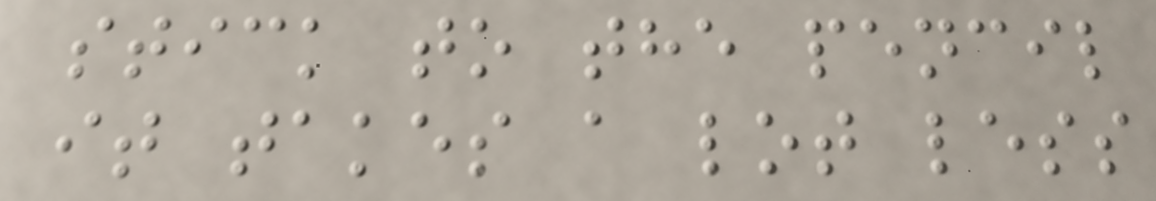stick to the pencil
it takes a lot less
